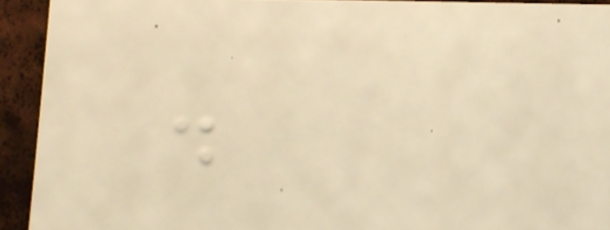.
